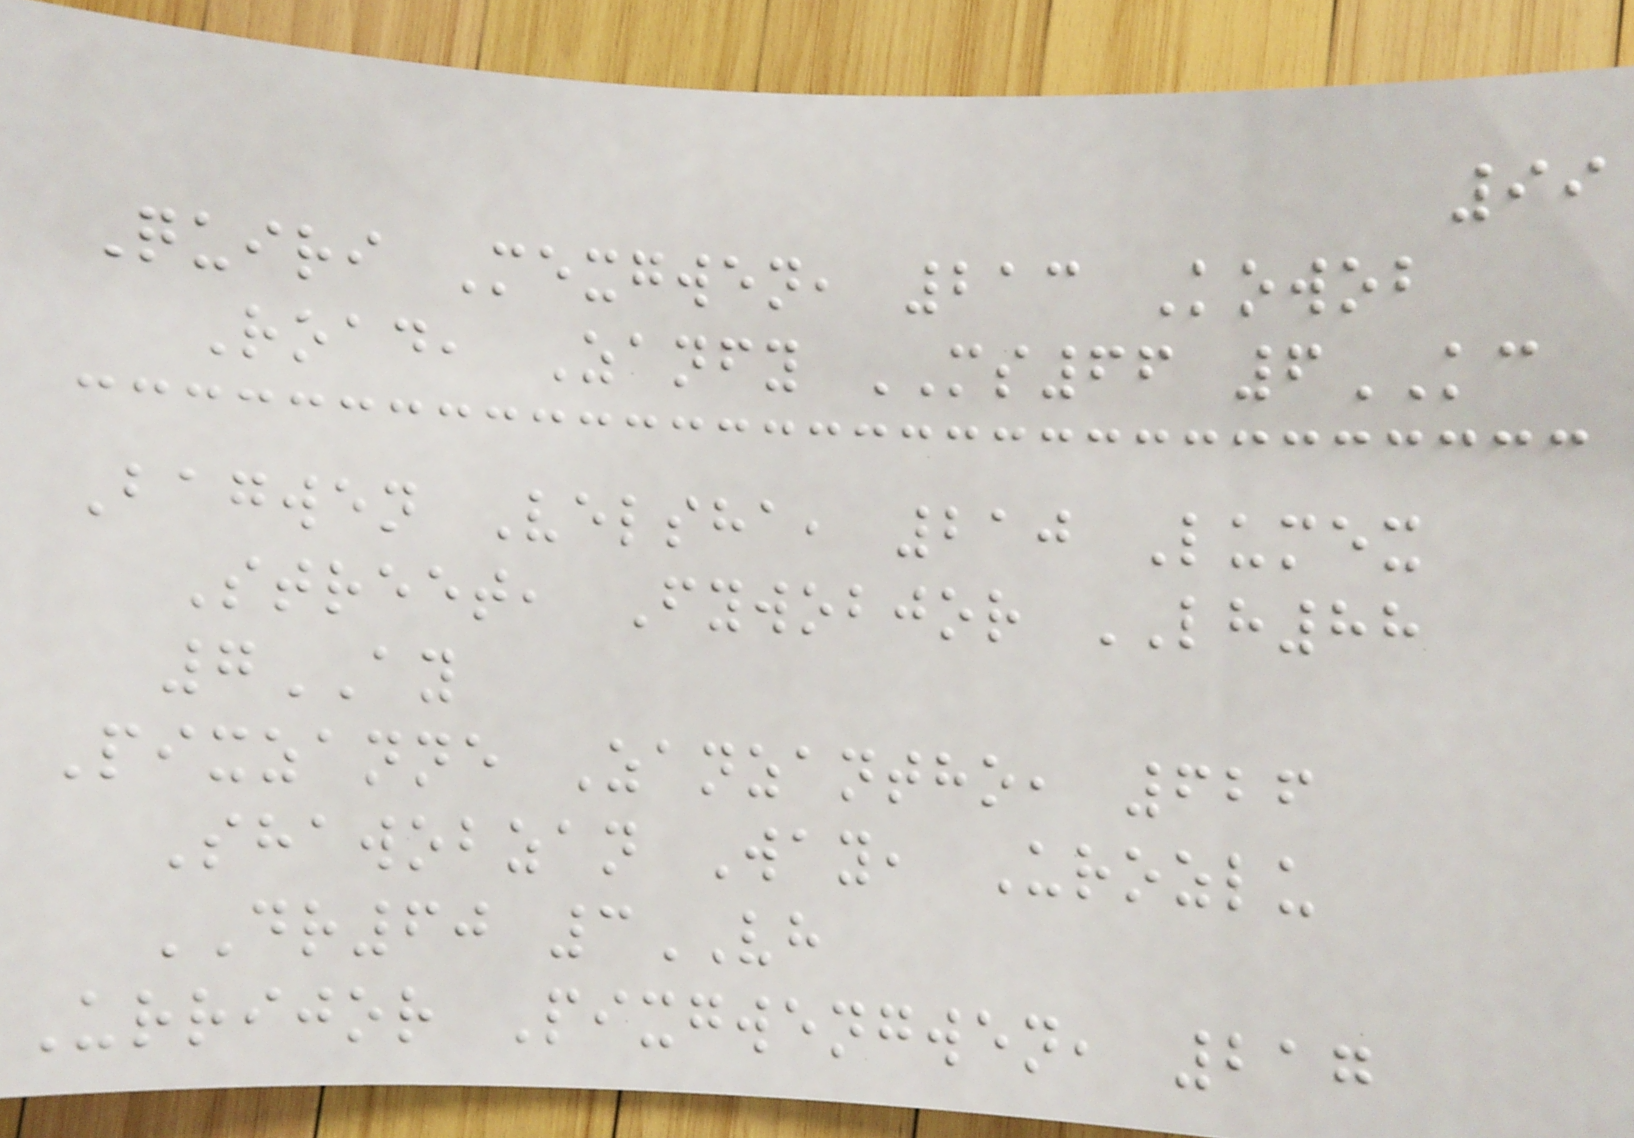99
Quiri Mexgwen, 213 Kowob
Road, Zanfy MS66 6KC
Bagwen Velsha, 210 Lumex
Street, Fywobjor LH88
7AY
Pixzanne Zanzantho, 626
Shawobzan Way, Urozlu
DR60 3VH
Urrijor Pixgwengwen, 217
